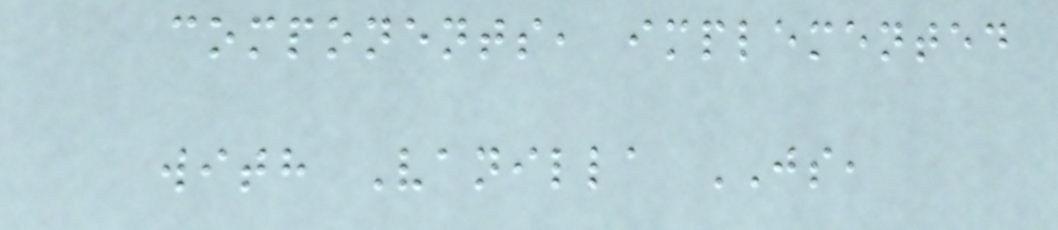components, implemented
with Vanilla JS,
